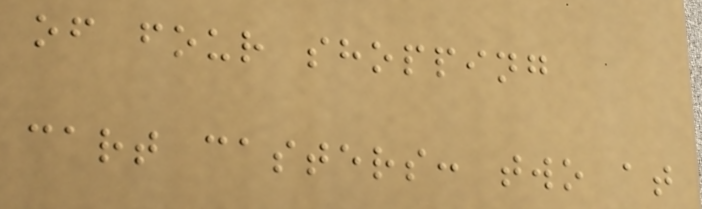of four shopping
cart casters: two at
